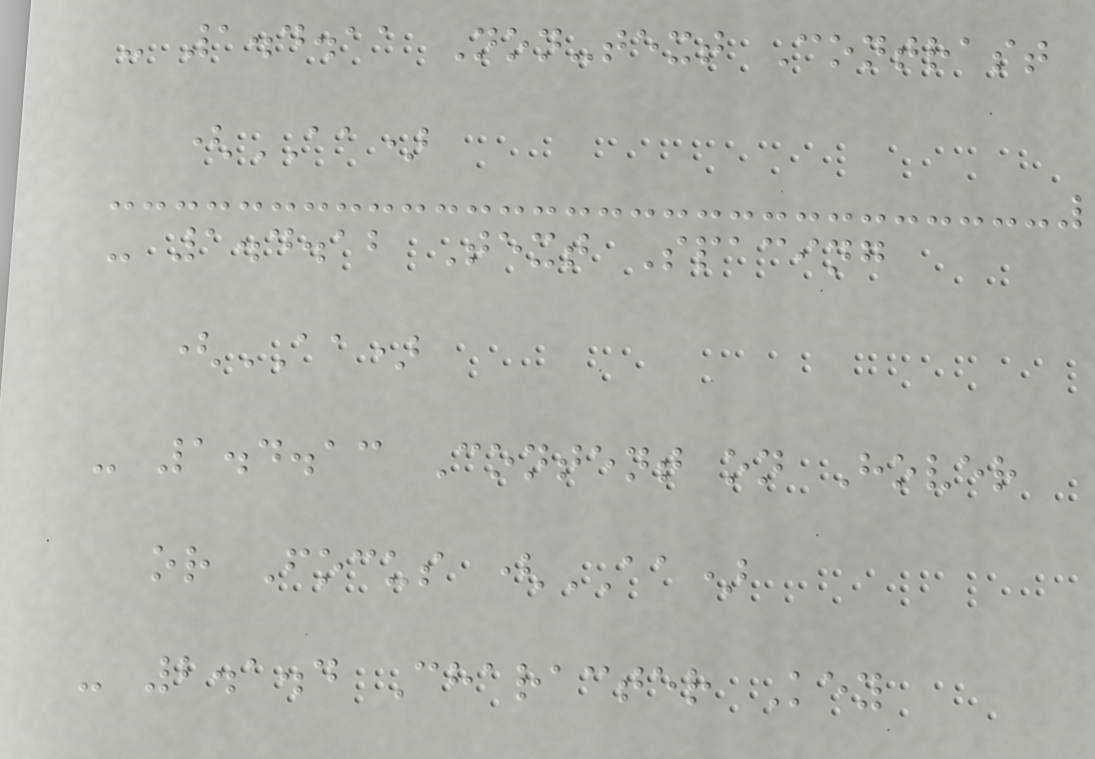- 1.4.11 Non-text Contrast
(AA)
- 1.4.12 Text Spacing
(AA)
- 1.4.13 Content on Hover
or Focus (AA)
- 2.1.4 Character Key
